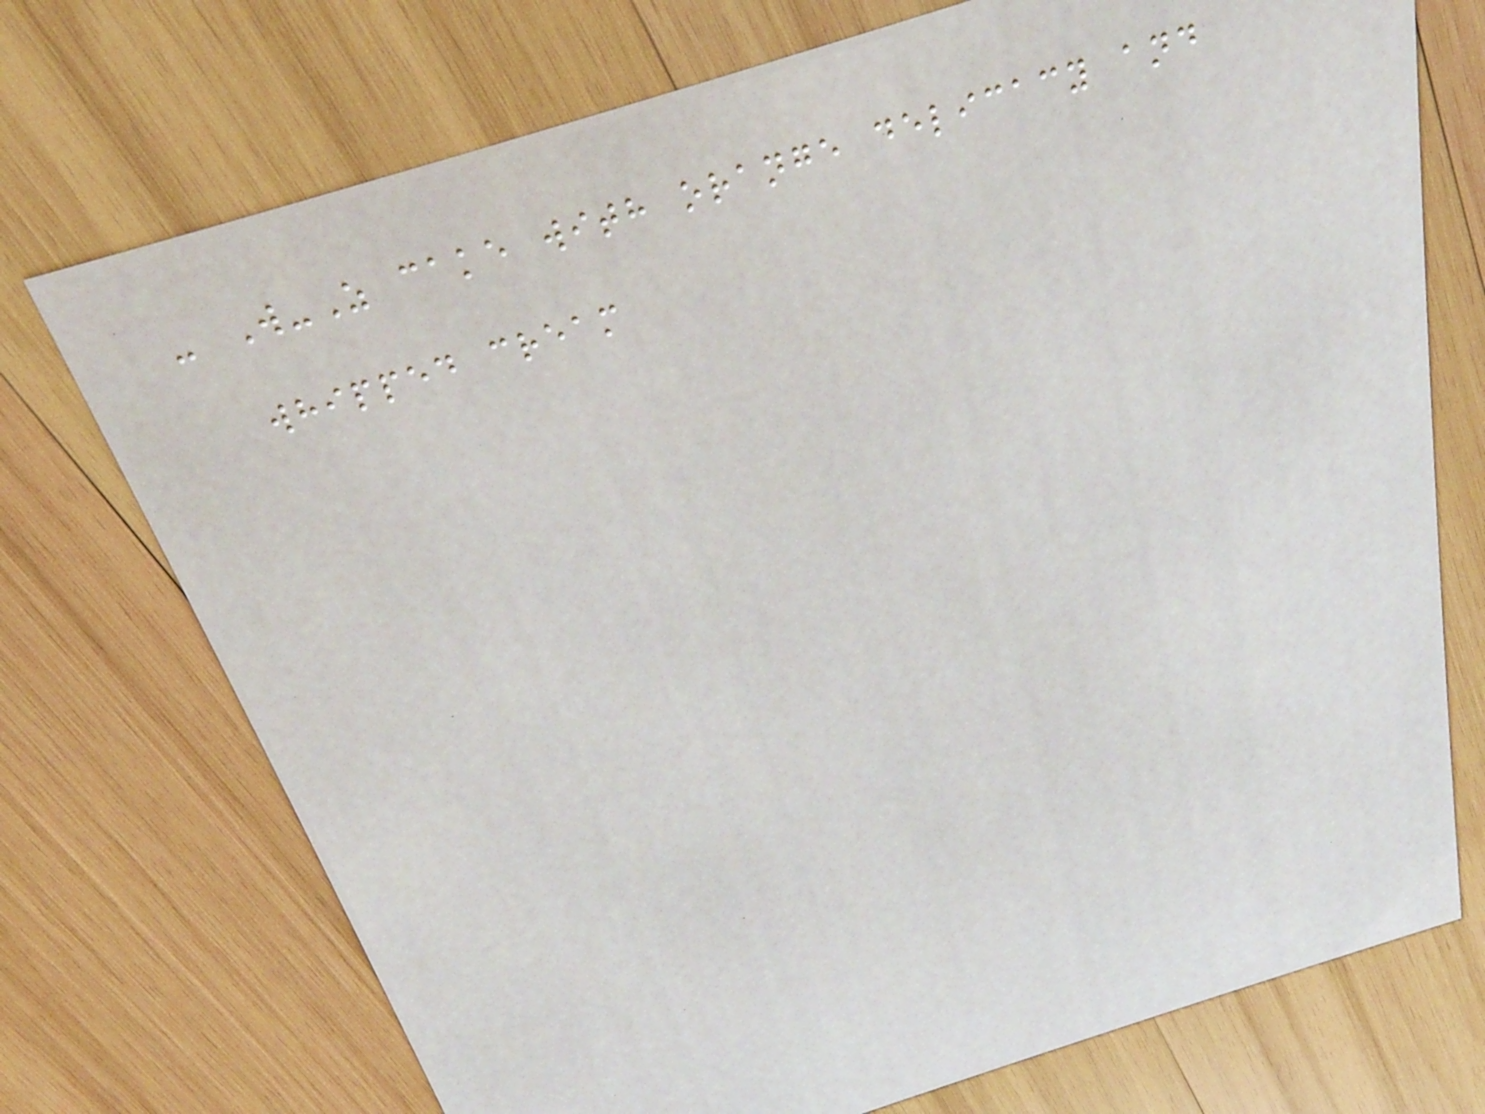- W-Z cake with orange delicacy and
whipped cream
